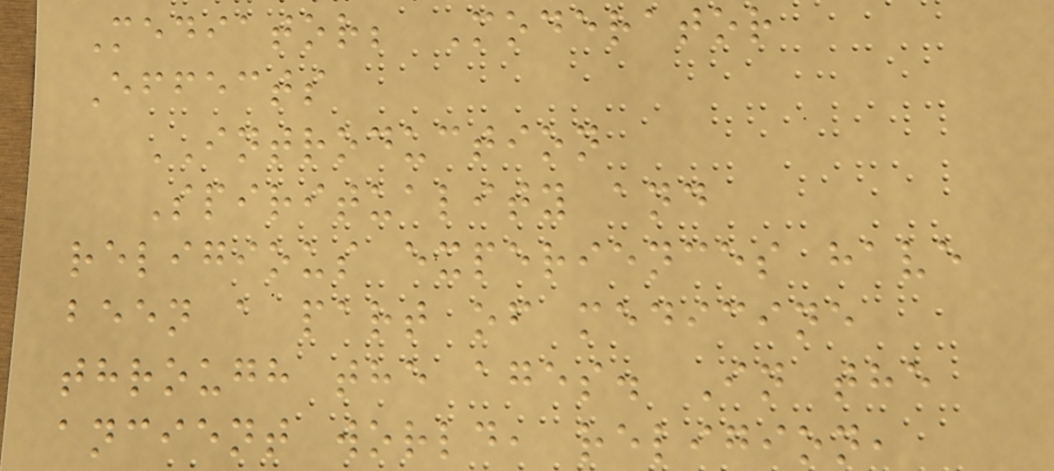Mediator; Moderator
Effects
INTRODUCTION
Spirituality and
religious experiences have
been a part of medicine
through the ages. In the
ancient world, religion,
